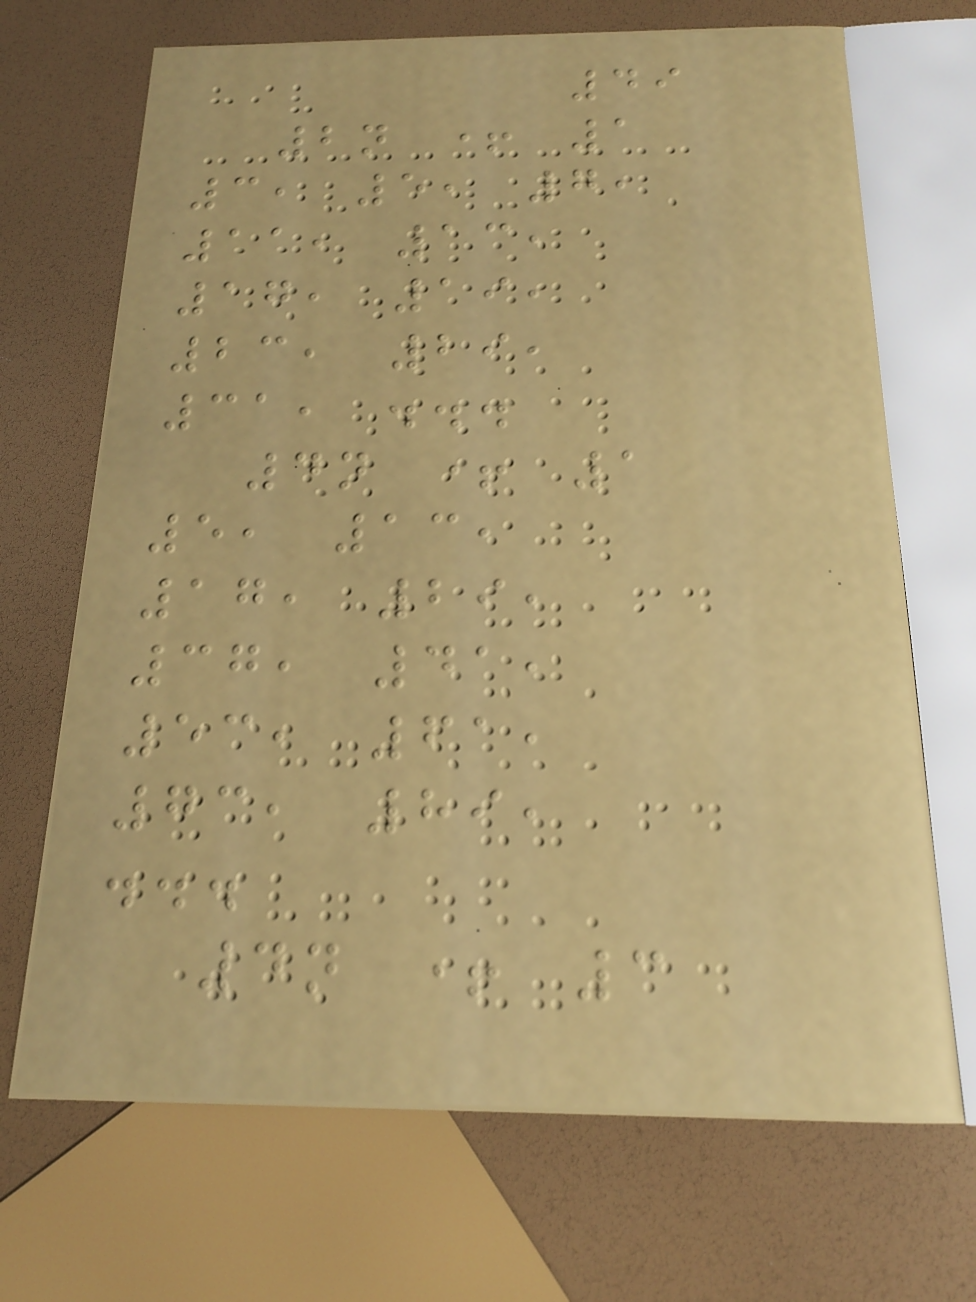49
2n + 1
3, 5, 7,
11, 13,
17, 19,
23, 29,
31, ...
4n + 1
5, 13,
17, 29,
37, 41,
53, 61,
73, 89,
...
4n + 3
